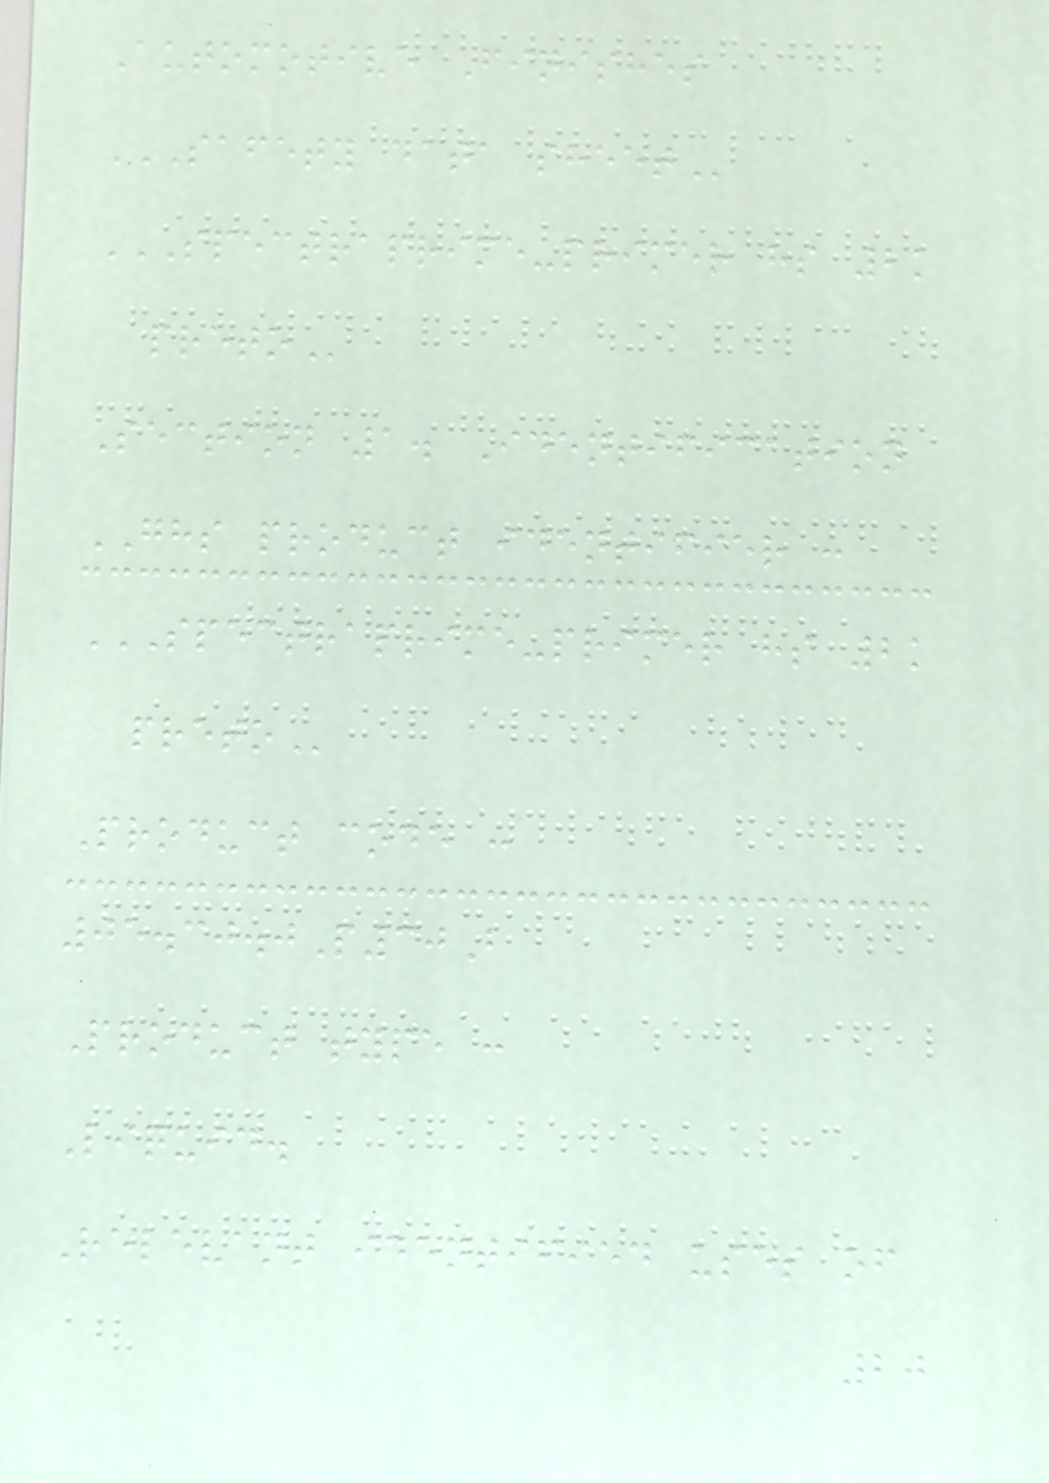Automotive Finishes
SAFETY DATA SHEET
SPECTRAPRIME-PRIMER HS 2K
PRETO
Section 1. Identification
GHS product identifier :
SPECTRAPRIME-PRIMER HS 2K
PRETO
Product code :
05.30.0P30B
Product type :
Liquid.
Relevant identified uses of
20
